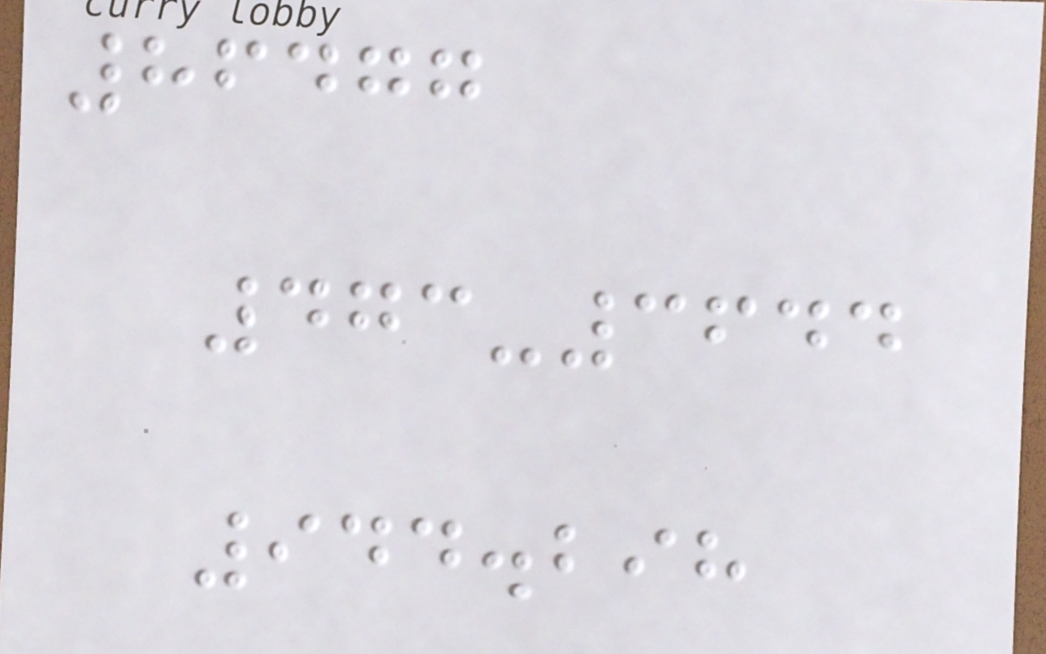86477
473-3644
944.298
